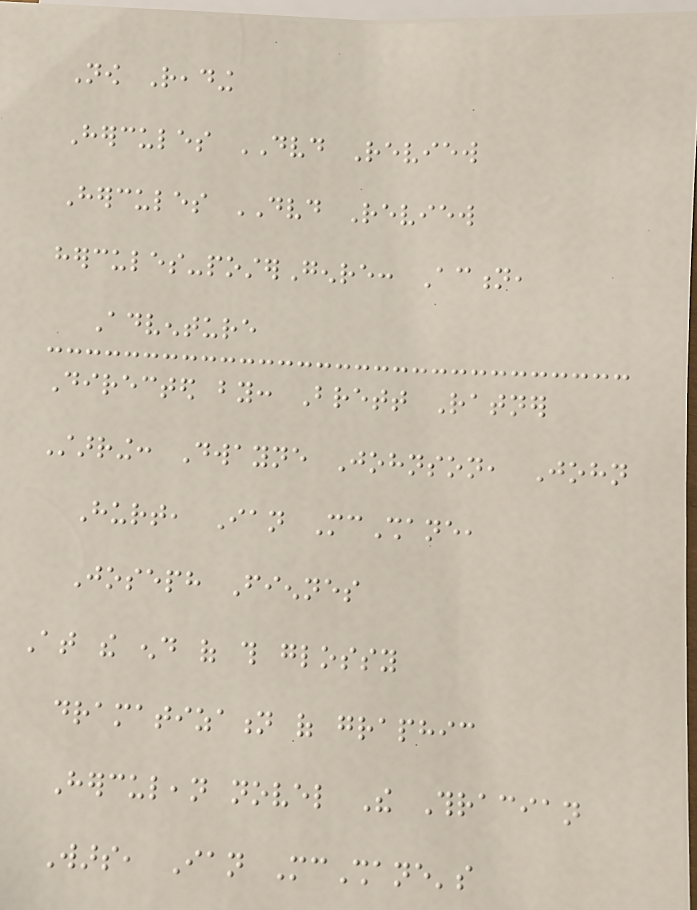Now Reading
Hercules DVD Review
Hercules DVD Review
hercules-posterGenre: Action,
Adventure
Directed by: Brett Ratner
Starring: Dwayne Johnson, John
Hurt, Ian McShane,
Joseph Fiennes
At the end of this glossy
dramatization of graphic
Herculean novel The Thracian
Wars, Ian McShane's
